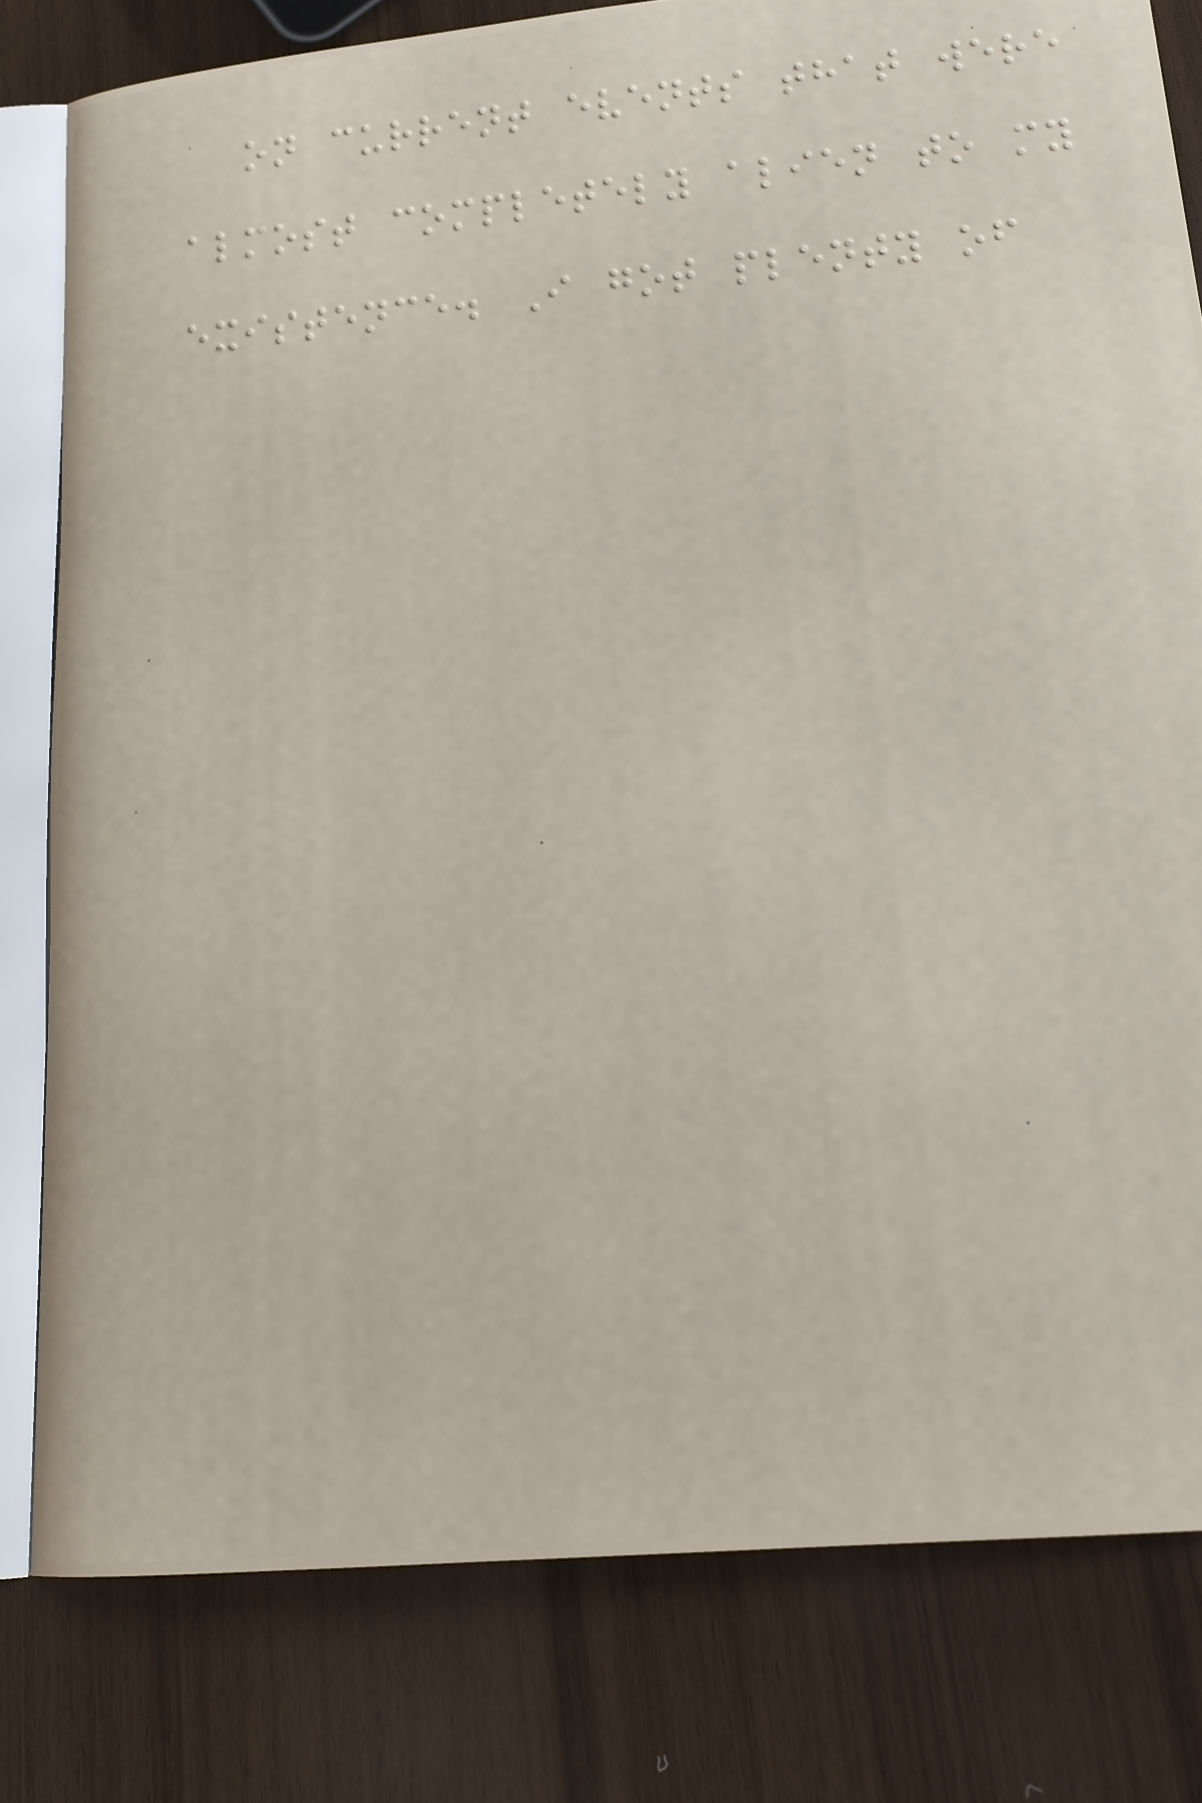on current events that were
almost completely alien to my
existence. I got plenty of
